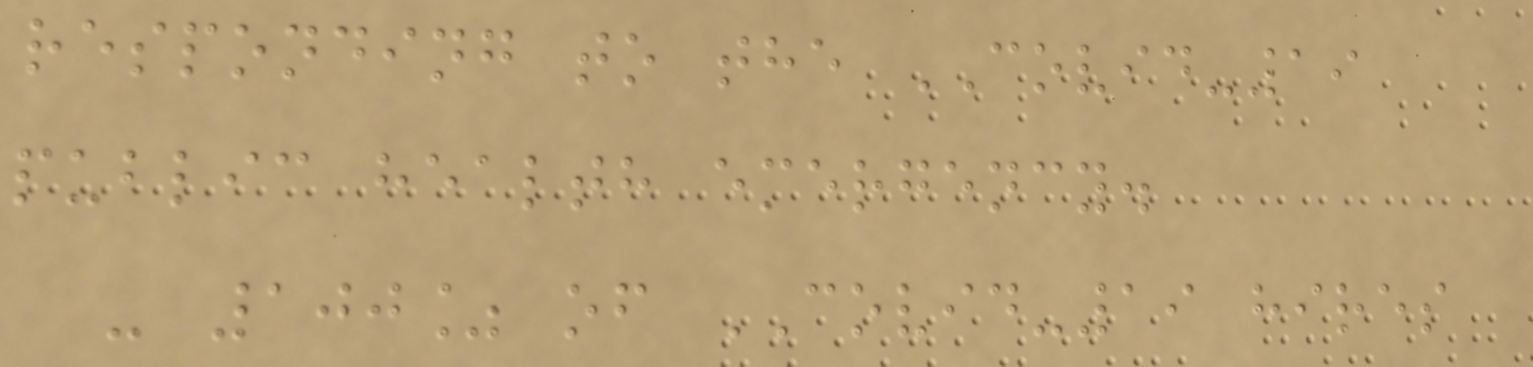responding to the COVID-19
public health emergency.
- 100% of COVID-19 hires
